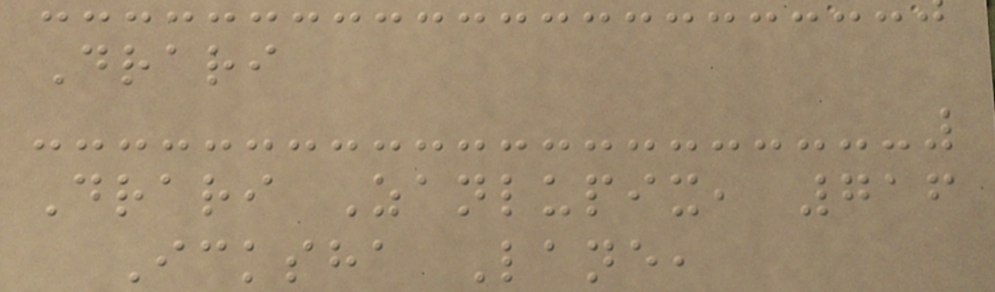Drari
Drari Zanlupix, 716
Icksha Lane,
